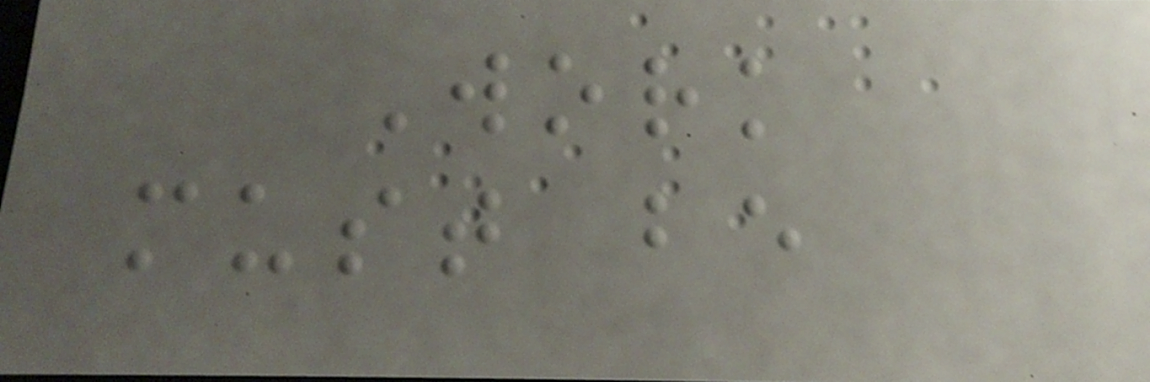Work
must be
